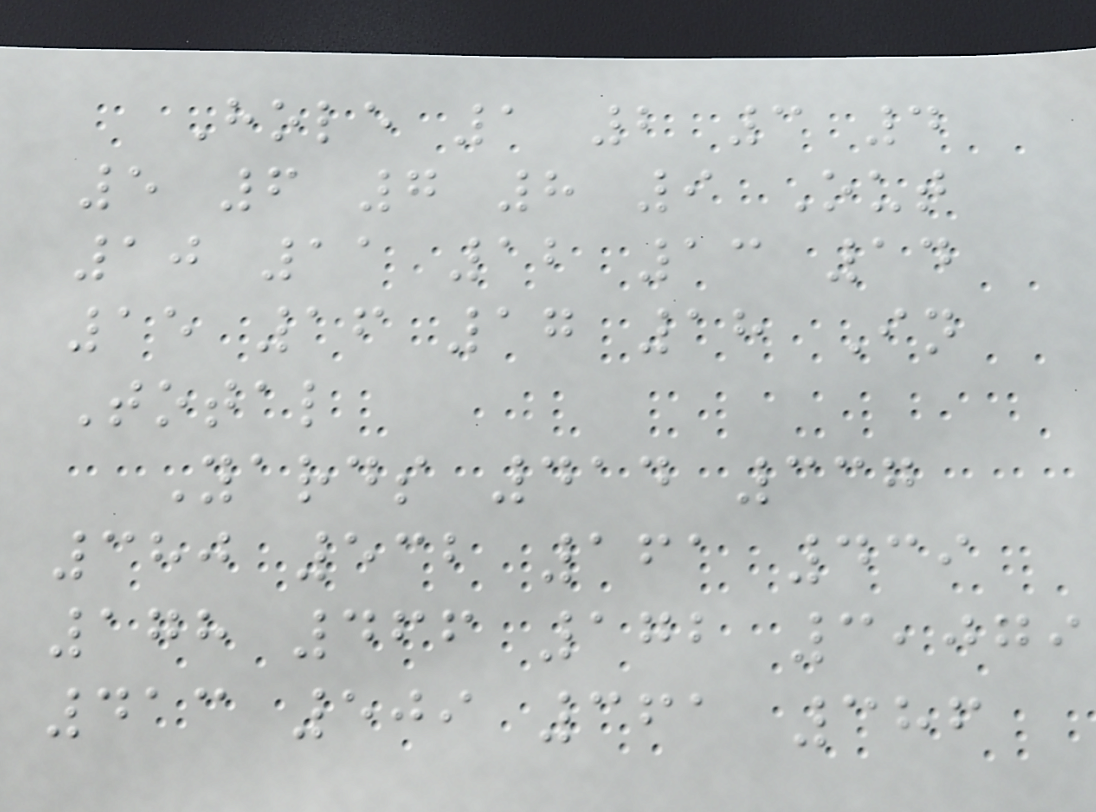Hole 1 2 3 4
5 6 7 8 9 Out
10 11 12 13 14
15 16 17 18 In
Total
Yards 414 337
380 532 161 439
178 466 172 3,079
413 509 361 386
